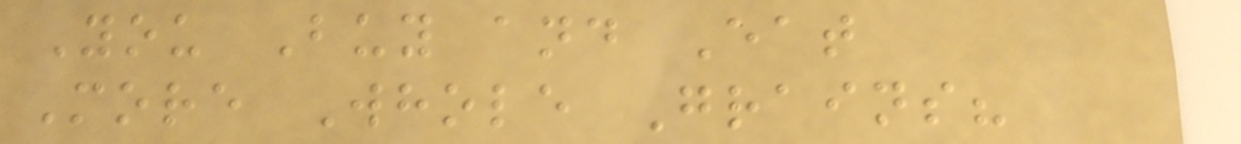You Buy and Eat
More Whole Grains?
